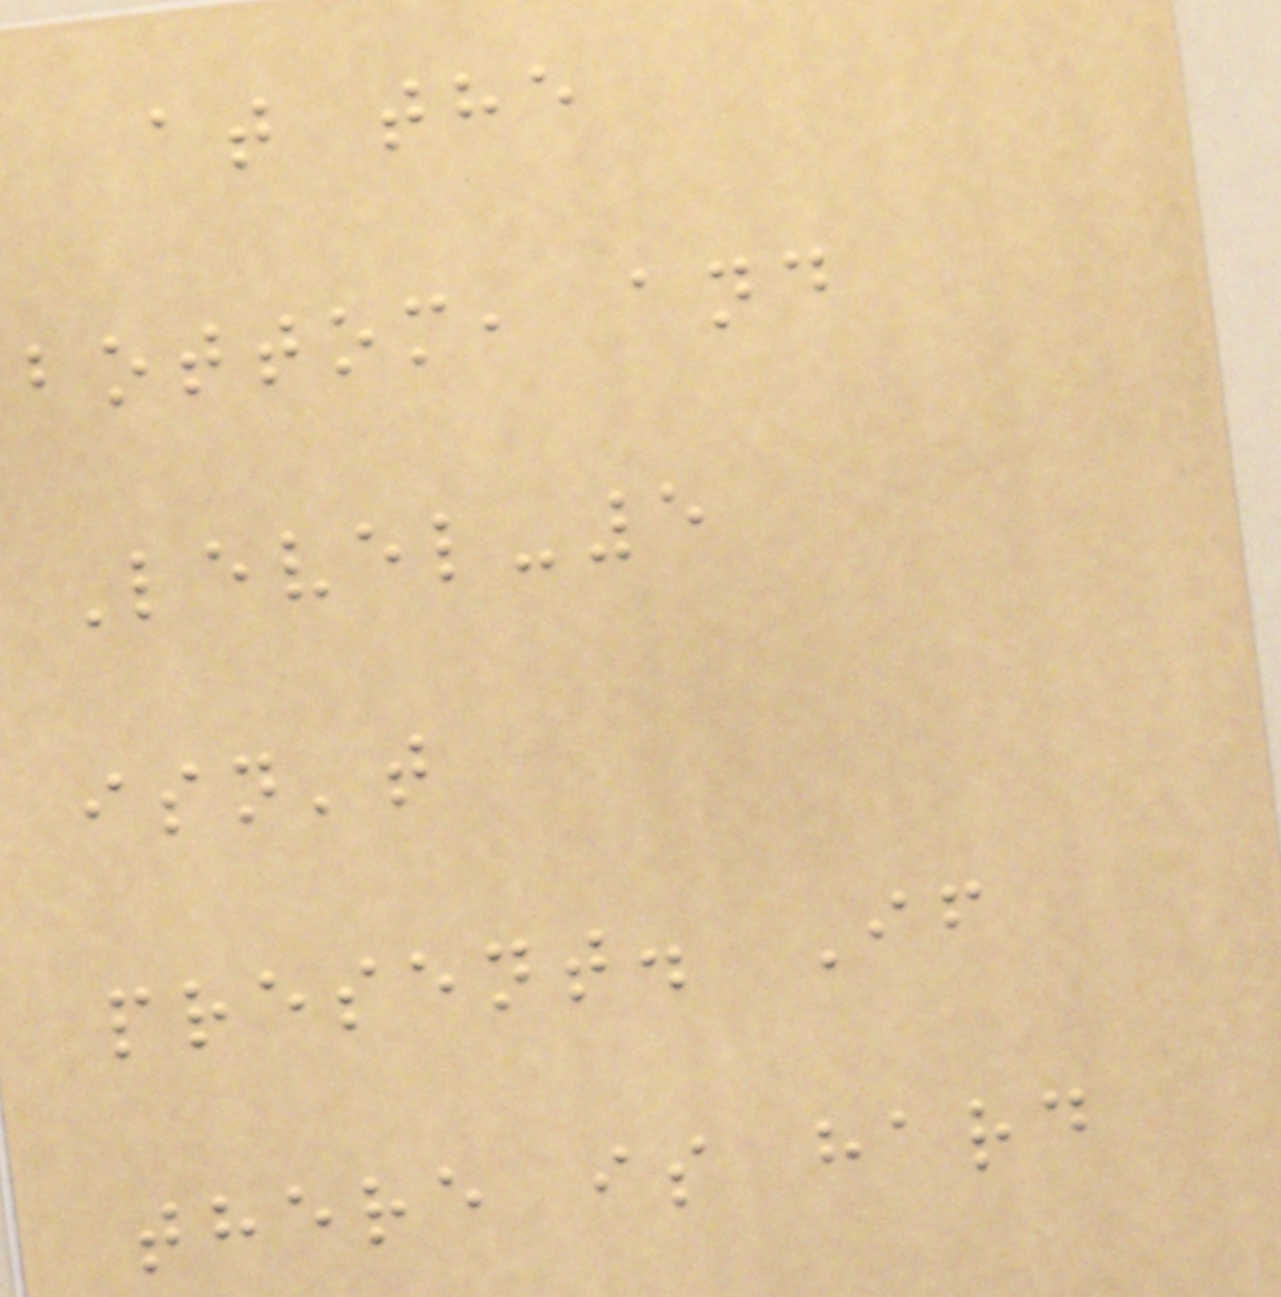at the
bottom, and
Level-5
isn't
present. If
there is hard
